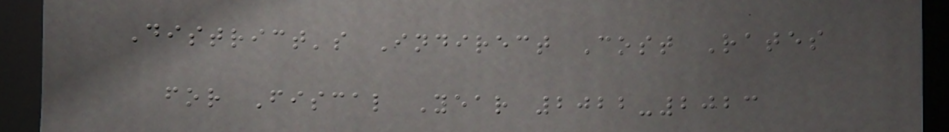District's Indirect Cost Rates
for Fiscal Year 2022-2023
